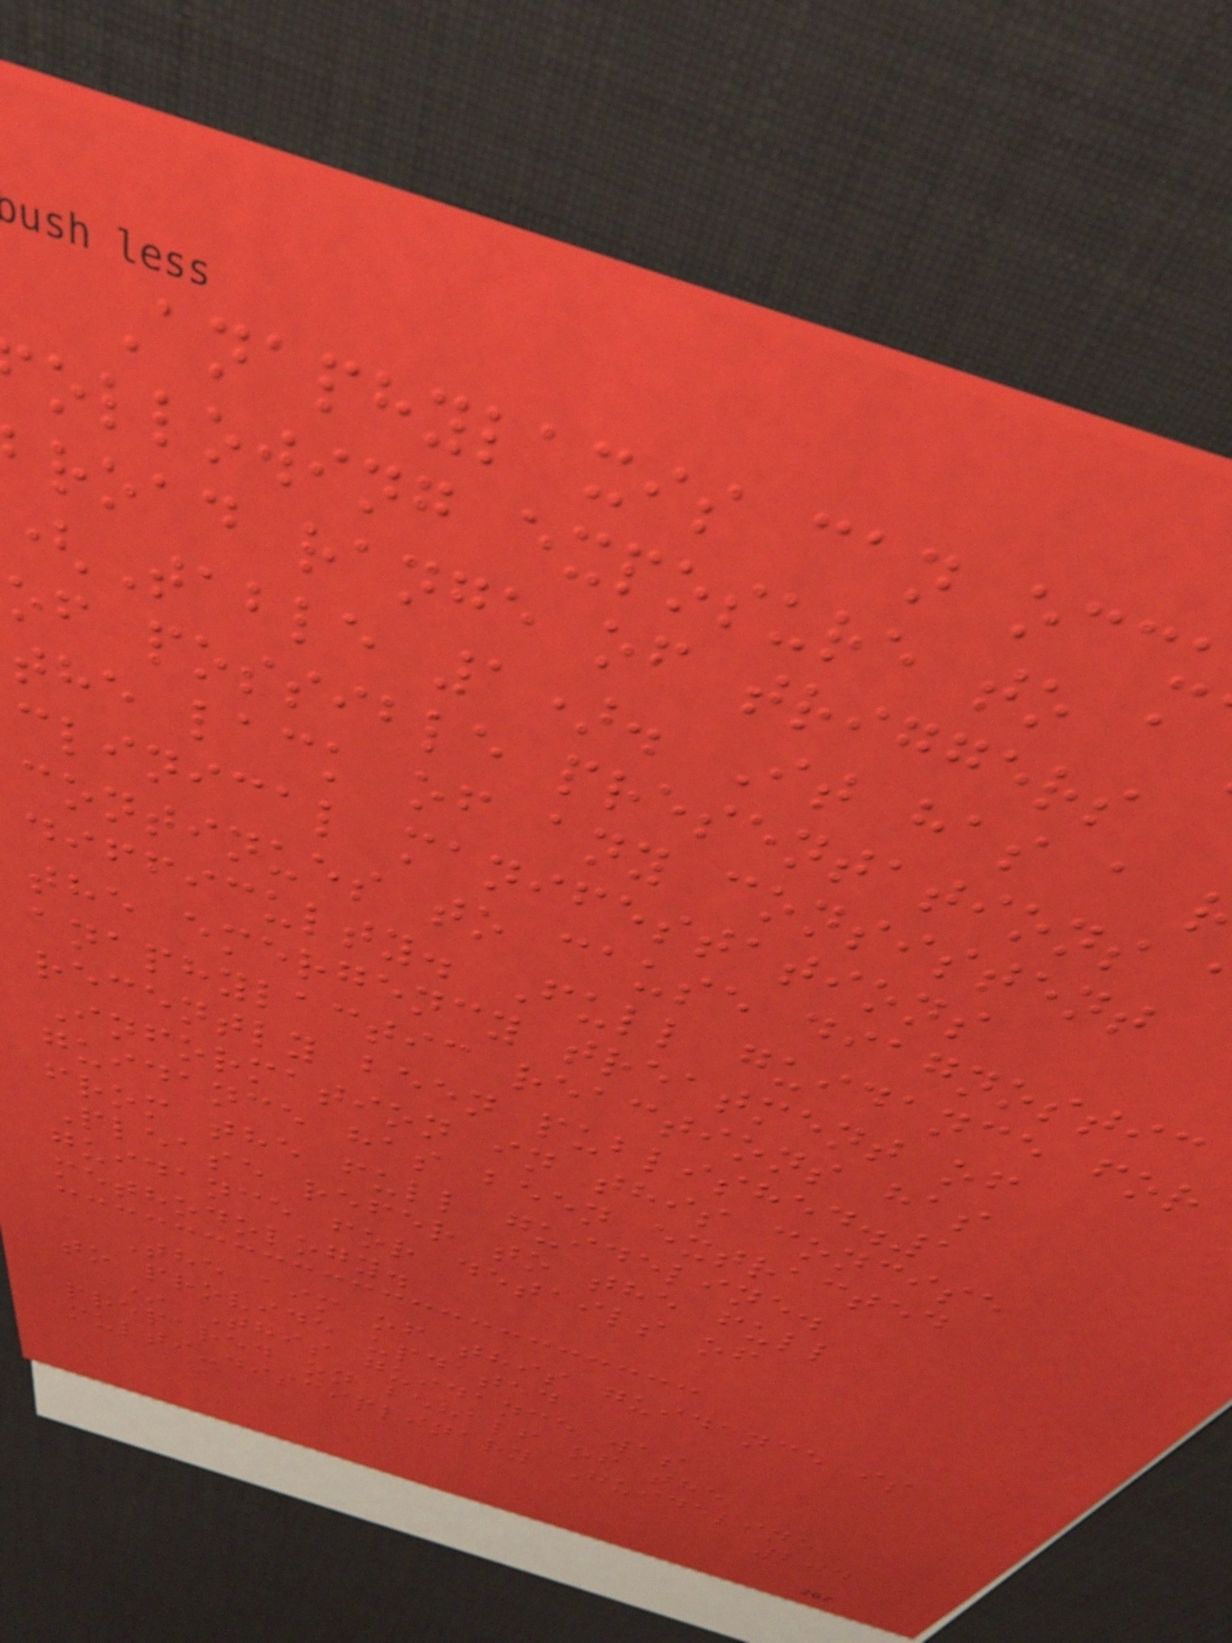Anaphylaxis can occ
ollowing exposure to a
road range of triggers
(Table 1). It has a
of possible presentations
the lack of any consistent
clinical manifestations
continues to cause diagnostic
difficulty. Full guidance for
the emergency treatment of
anaphylactic reactions has
recently been published.1
Information in this concise
guidance has been extracted
from the full guideline.
Please refer to the full
guidance for details of
methodology.
The aim of this guidance is
to provide updated
* This guidance was
prepared on behalf of the
multi-disciplinary Guideline
204
